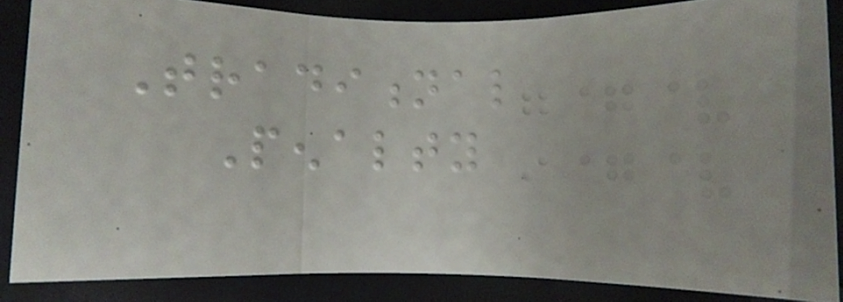Traditional
Penalty
